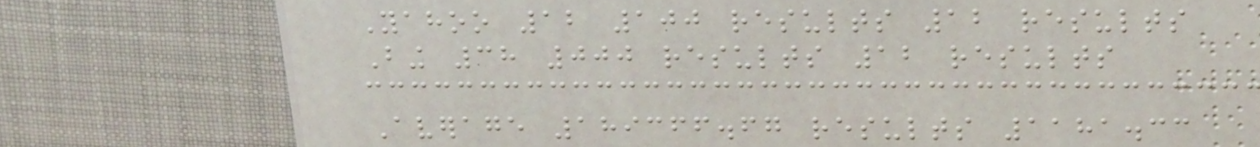Yahoo 12 100 results 12 results
Bing 38 000 results 12 results
Average 189366.67 results 1181.33
